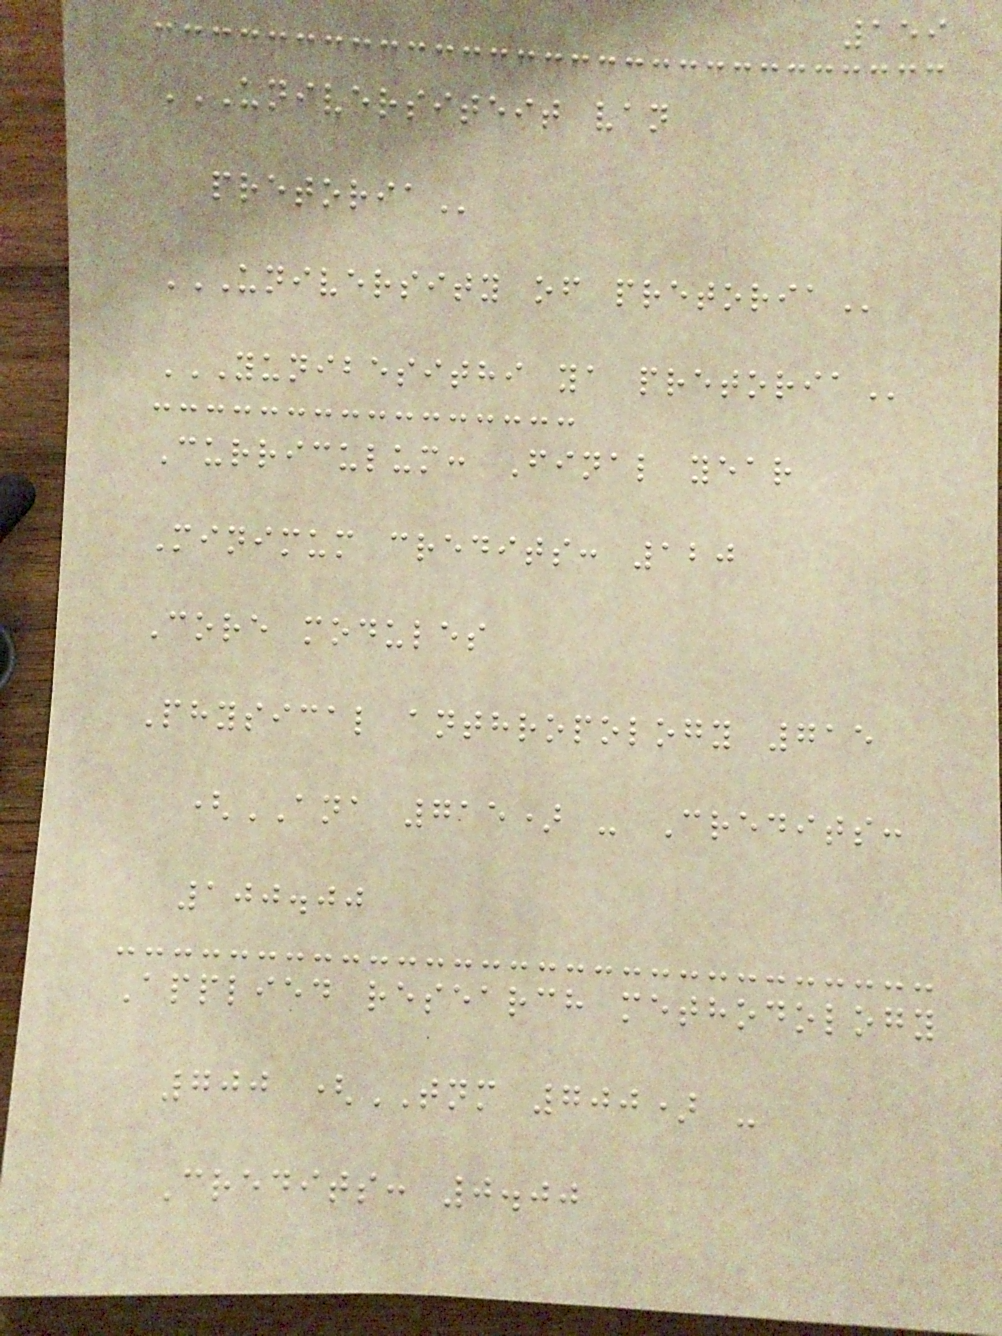159
UNIVERSITEIT VAN
PRETORIA
UNIVERSITY OF PRETORIA
YUNIBESITHI YA PRETORIA
Curriculum: Final year
Minimum credits: 120
Core modules
Physical anthropology 715
(ANA 715) - Credits:
100.00
Applied research methodology
700 (TNM 700) -
Credits: 0.00
